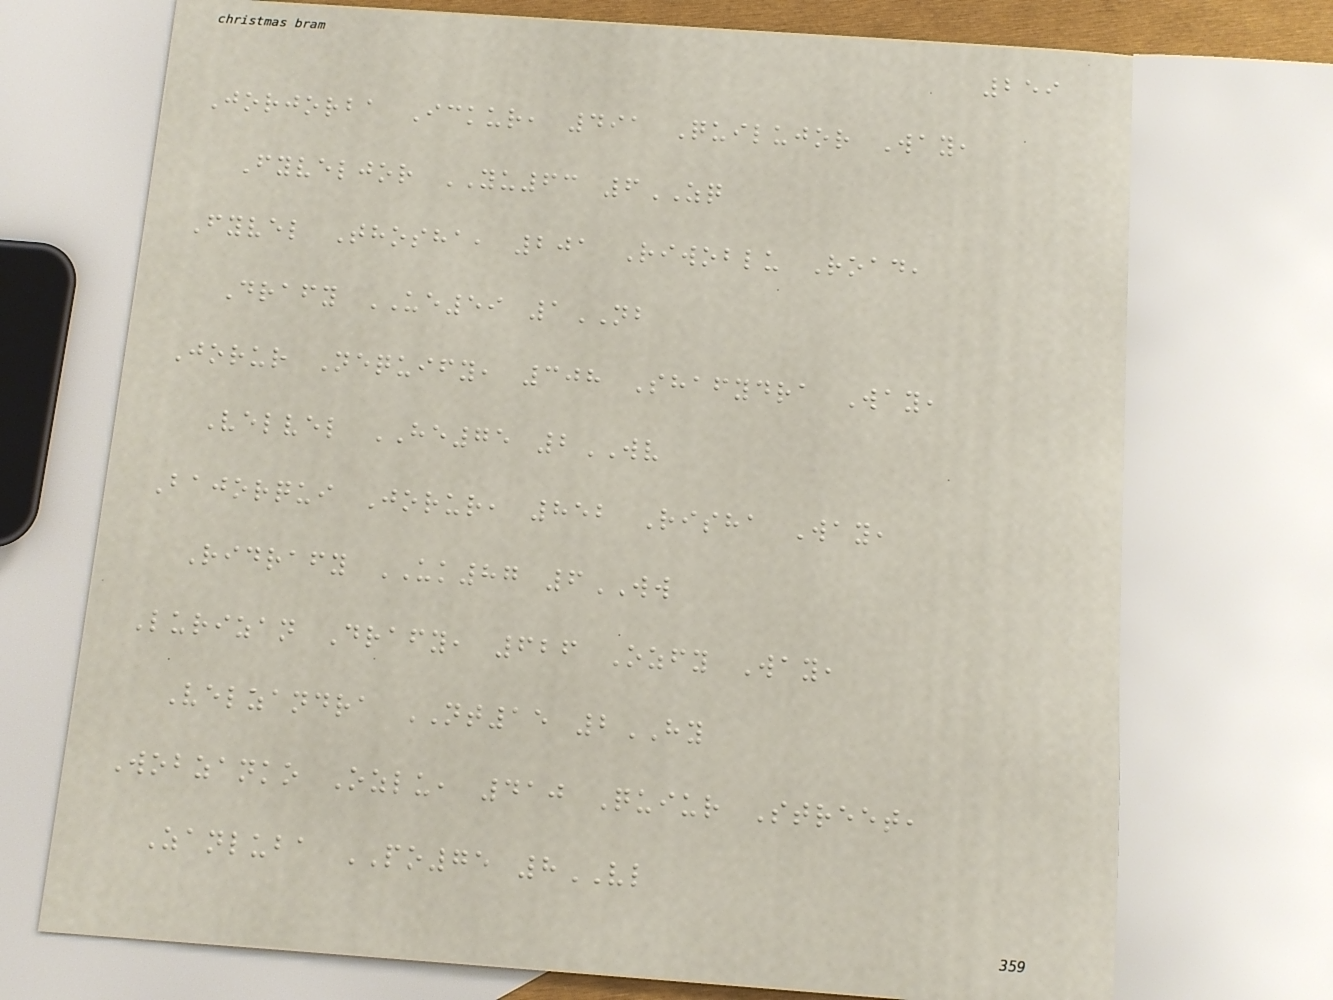259
Jorjorba Ickur, 491 Quilujor Way,
Fyveljor YU63 6ZQ
Fyvel Thosha, 201 Riwoblu Road,
Drafy UE59 1NB
Jorur Nequify, 308 Shafydra Way,
Velvel HE75 2WV
Bajorqui Jorur, 852 Risha Way,
Ridrafy UK87 6WW
Lurizan Drafy, 626 Ozfy Way,
Velzandra NT15 2HY
Wobzanko Ozlu, 410 Quiur Street,
Zanluba PO75 8VL
